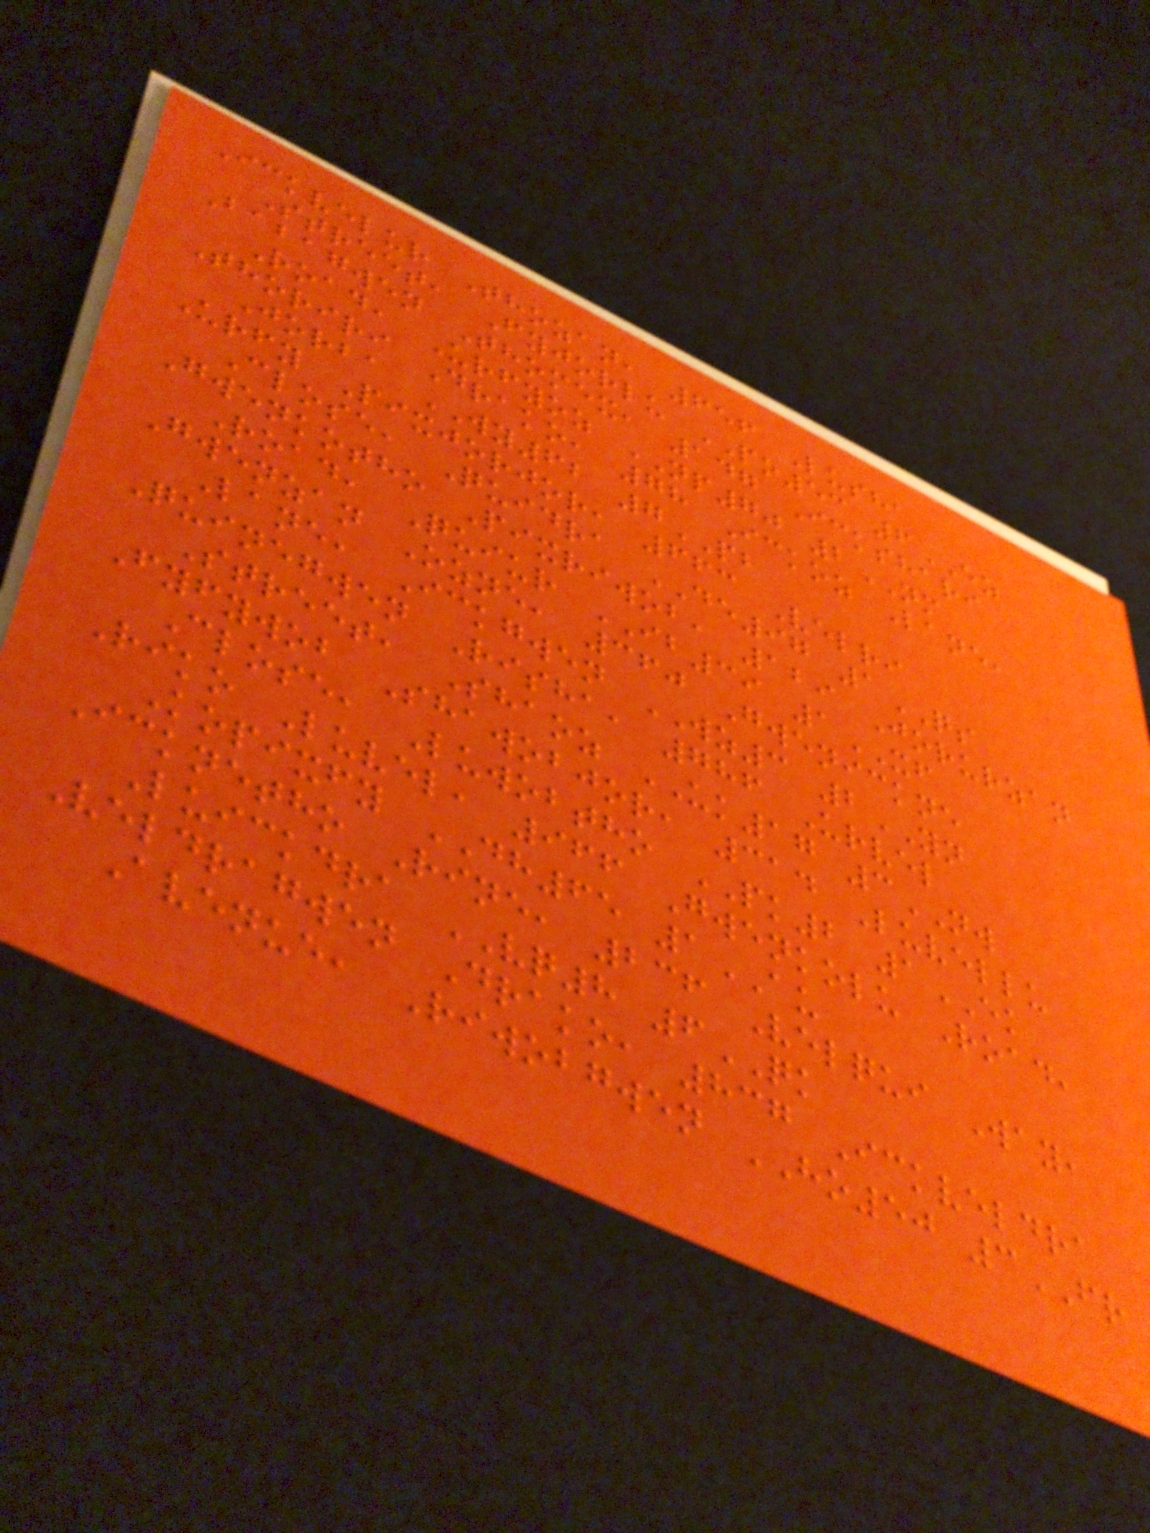Ickvelur Thozan, 656 Lusha
Street, Fyjorlu PO53 6EZ
Babagwen Thomex, 147 Ickshari
Road, Urfyoz NP70 2NM
Thoriri Drako, 78 Ickoz Lane,
Jorba WY62 7PB
Urfy Pixjorjor, 663 Velri
Close, Quidra DE97 1QS
Gwenkotho Pixriwob, 129 Jorurzan
Road, Quiur IB39 1XF
Gwenzan Ozne, 360 Gwenickne
Lane, Ickgwen WZ3 2YN
Quinegwen Risha, 786 Urvel
Street, Shaoz UK17 3NW
Fyfywob Shawobjor, 314 Luvellu
Close, Luwobtho PK2 1EK
Riko Luvel, 966 Gwenkolu Road,
Kopixfy DH65 1AU
Icknetho Rine, 236 Velqui Way,
Luickdra VQ8 6QK
Veldragwen Drako, 837 Ickveldra
Avenue, Riwobgwen HO50 3FR
